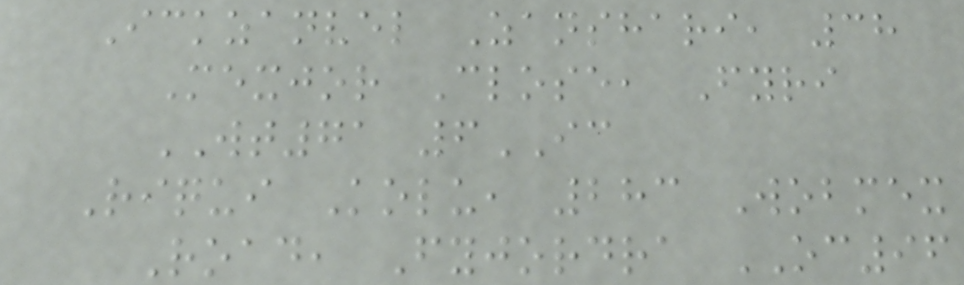Ickzanvel Zanshari, 38
Mexjor Close, Fyri
WT71 6IC
Riqui Kolu, 283 Wobmex
Road, Fyjordra OC96
